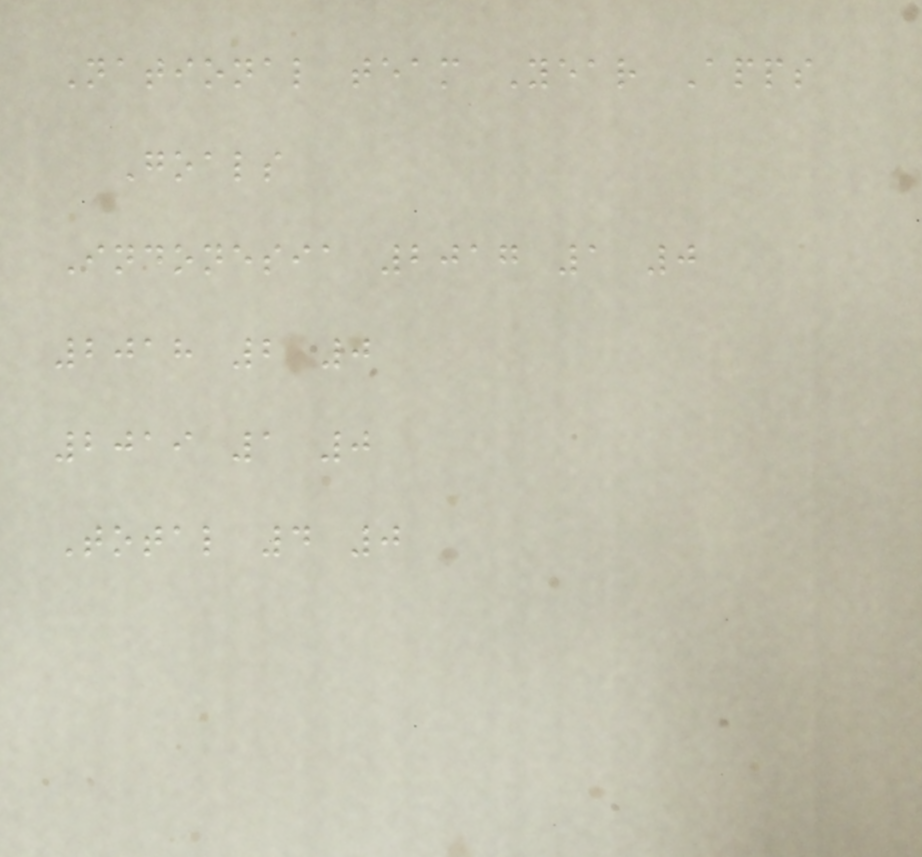National team Year Apps
Goals
Indonesia 2017 1 0
2018 2 0
2019 1 0
Total 4 0
